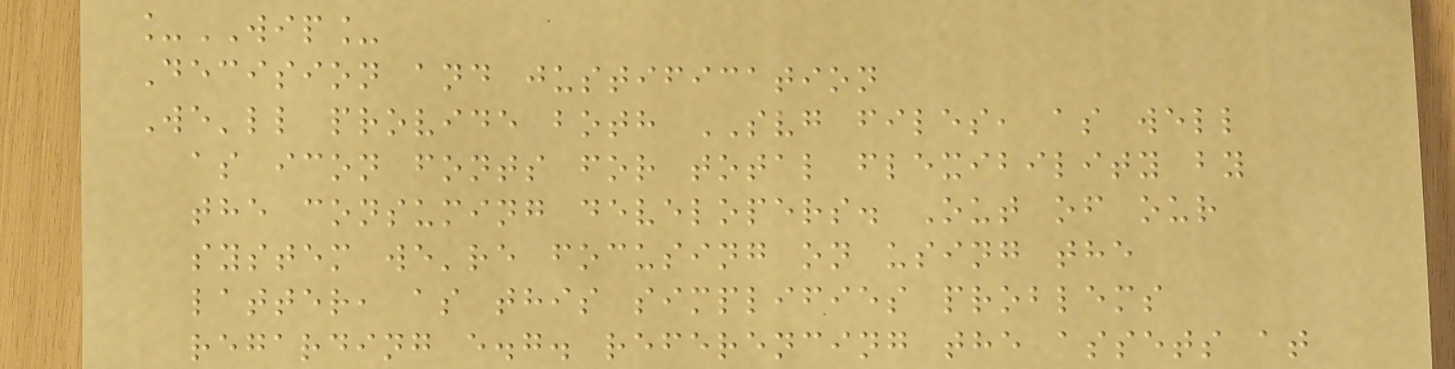_WIP_
Decision and justification
We'll provide both SVG files, as well
as icon fonts for total flexibility by
the consuming developers. Out of our
system we're focusing on using the
latter, as this simplifies problems
regarding e.g. referencing the assets at
